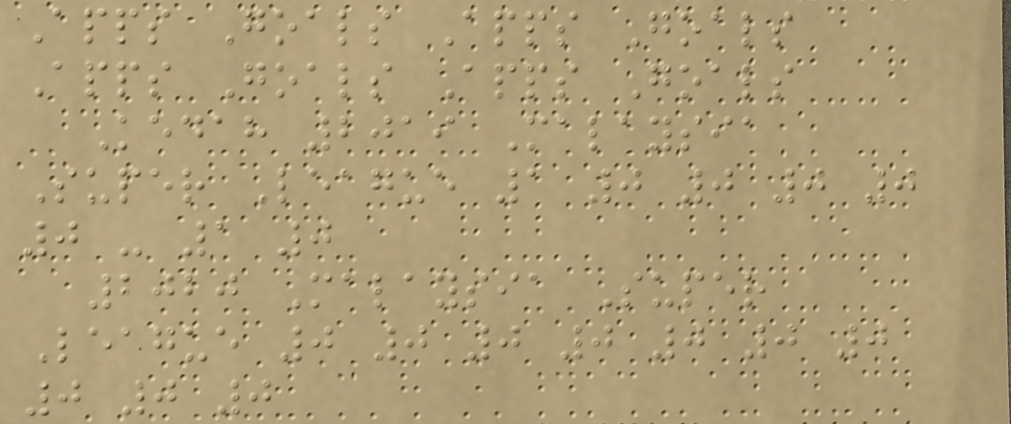Apps Goals Apps Goals
Apps Goals Apps Goals
Kedah 2019 Malaysia
Super League 1 0 0 0 0
0 - 1 0
2020 Malaysia Super
League 0 0 0 0 0 0 0
0 0 0
